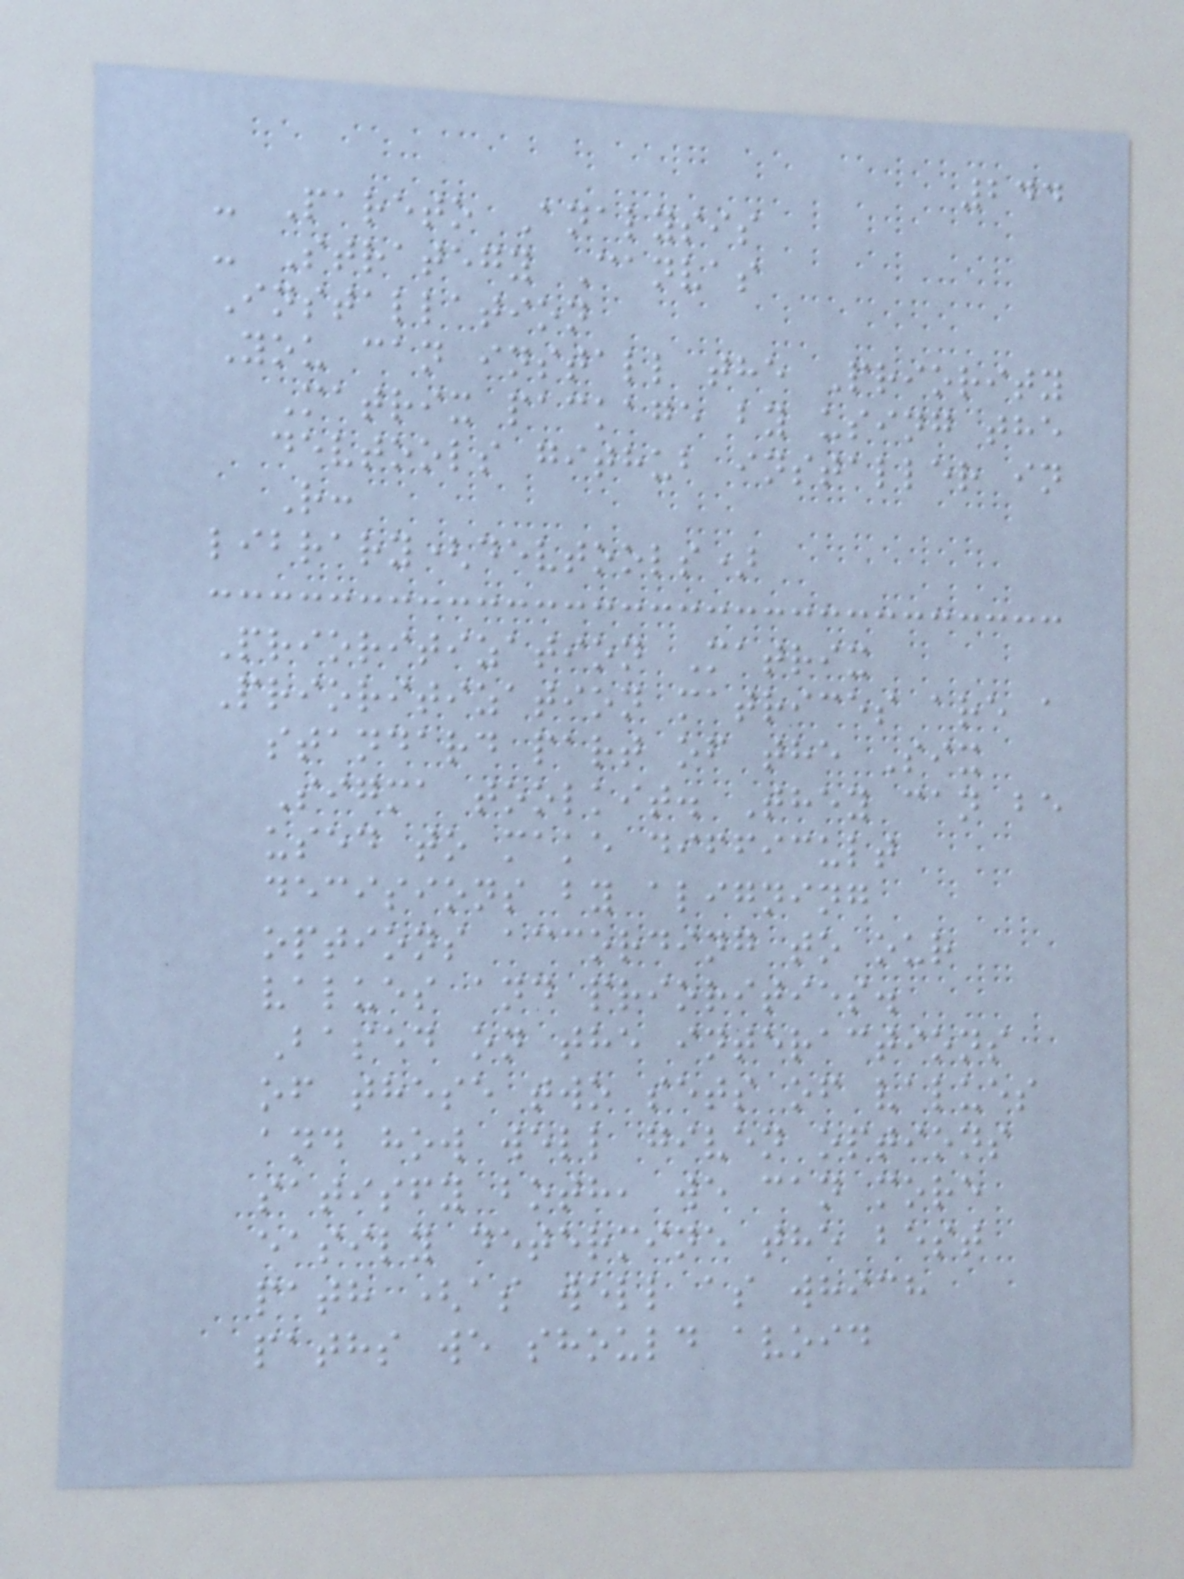244
- Pareto Analysis
- Strategy Canvas
Installation
You can install the Priority
Matrix package by using the
devtools github installer in
R:
library(devtools)
Prioritization Matrix
Prioritization matrices are a
standard part of the Six
Sigma toolkit. They can be
used to make difficult
decisions by aligning
options according to our
values and priorities.
Based on the interactions
of these two sets of values
and how well given options
satisfy both, we can more
easily determine the best
path (as well as which
paths we should avoid
